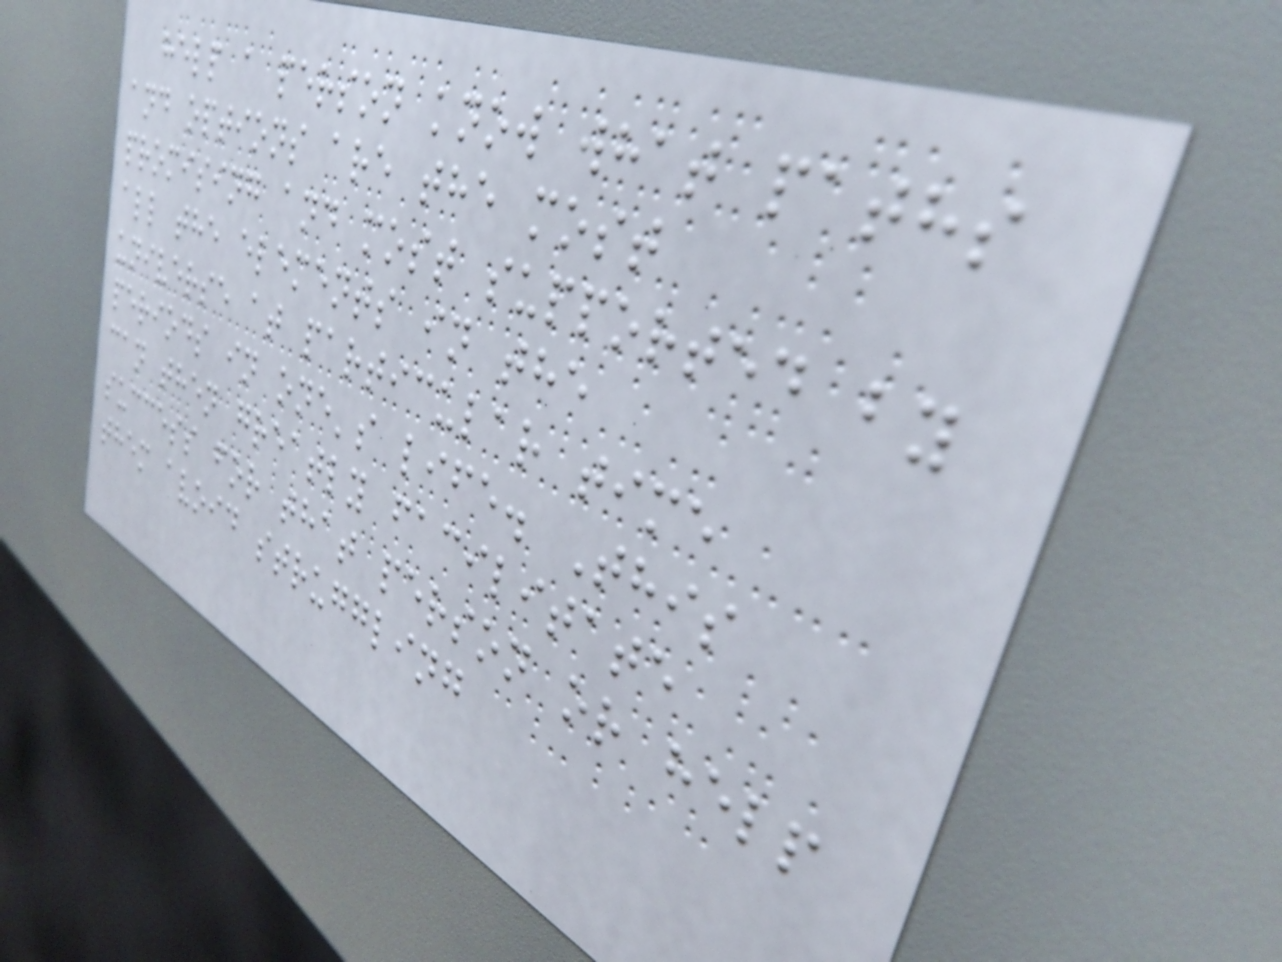help a person know what paths
and options are the most
promising and most supported by
all the elements in the
universe at particular time
periods in one's life. This
can then greatly facilitate
success for that person or help
them avoid struggling
